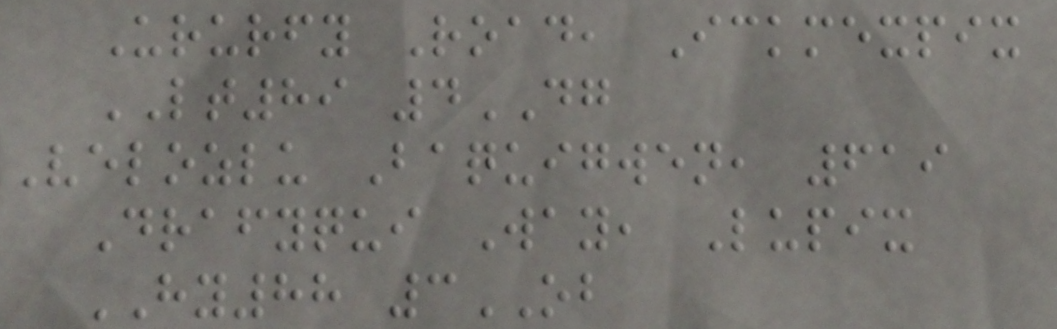Ururfy Road, Ickmexpix
LT89 4DG
Velozlu Baquigwen, 619
Drafyqui Way, Lupix
HY88 3OB
